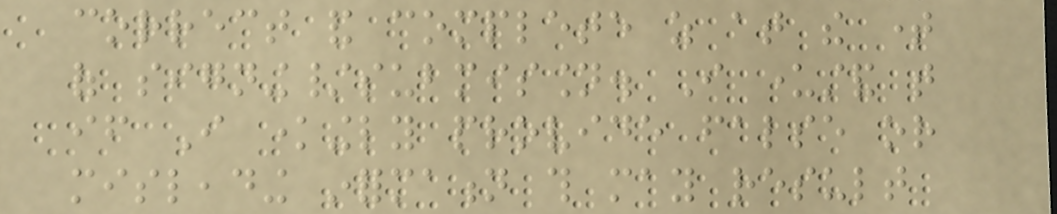correct and complete as at the time
of signing/submission. I understand that
if I knowingly provide false or
misleading information this may result
